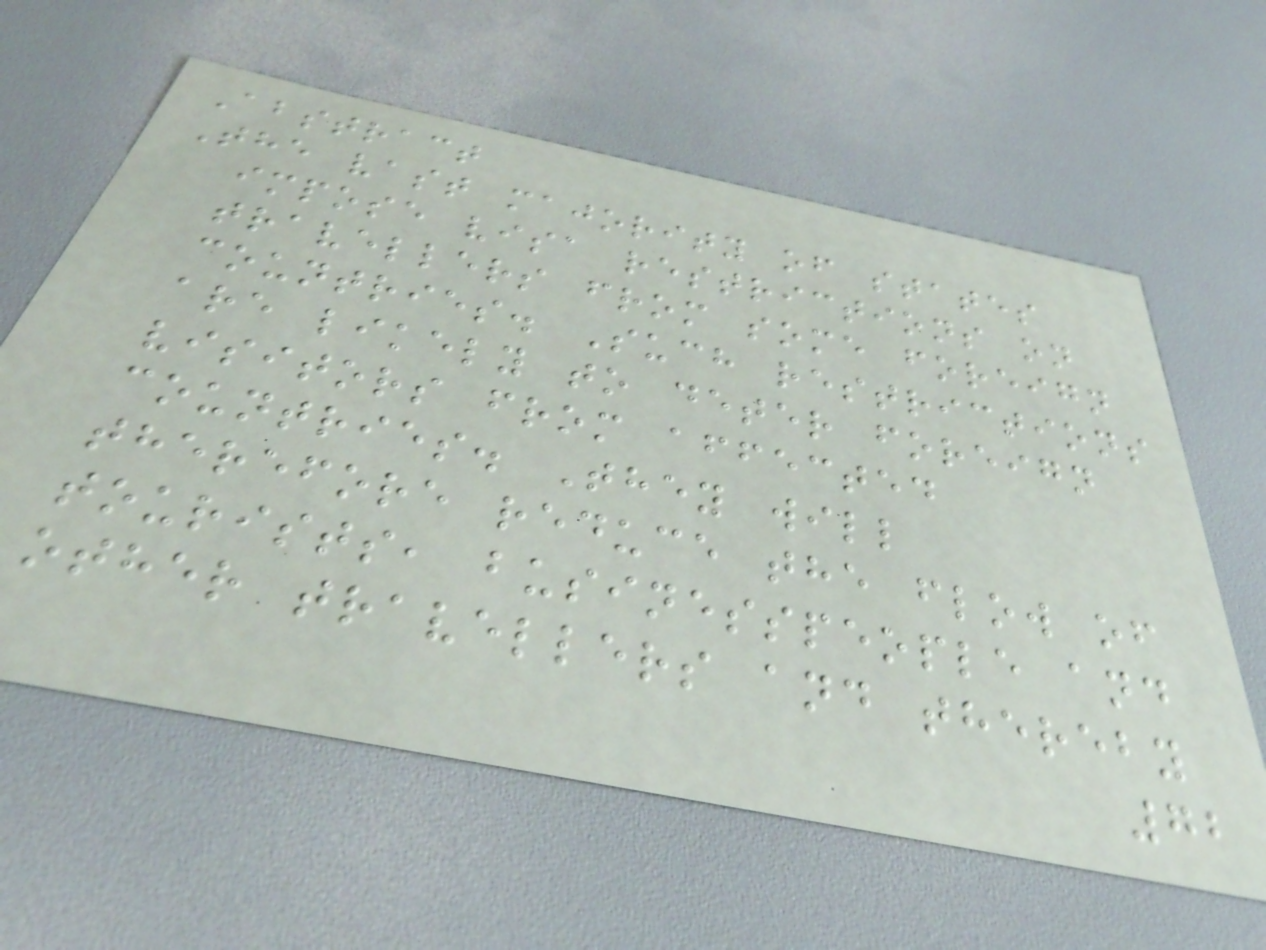Abstract
The vast majority of states
impose visa restrictions on
travellers from some foreign
countries. Such restrictions
are likely to deter foreign
visitors from affected
countries. They will
therefore reduce the flow of
tourists, businesspeople and
other travellers and thereby
72
